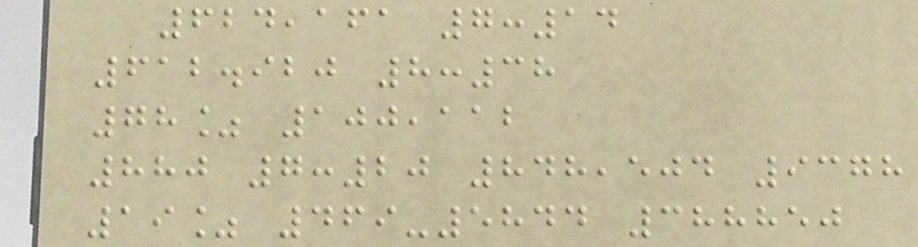624,161 7:14
612.920 8:38
78% 100,112
880 7:20 848,504 9378
19% 469-5844 388850
